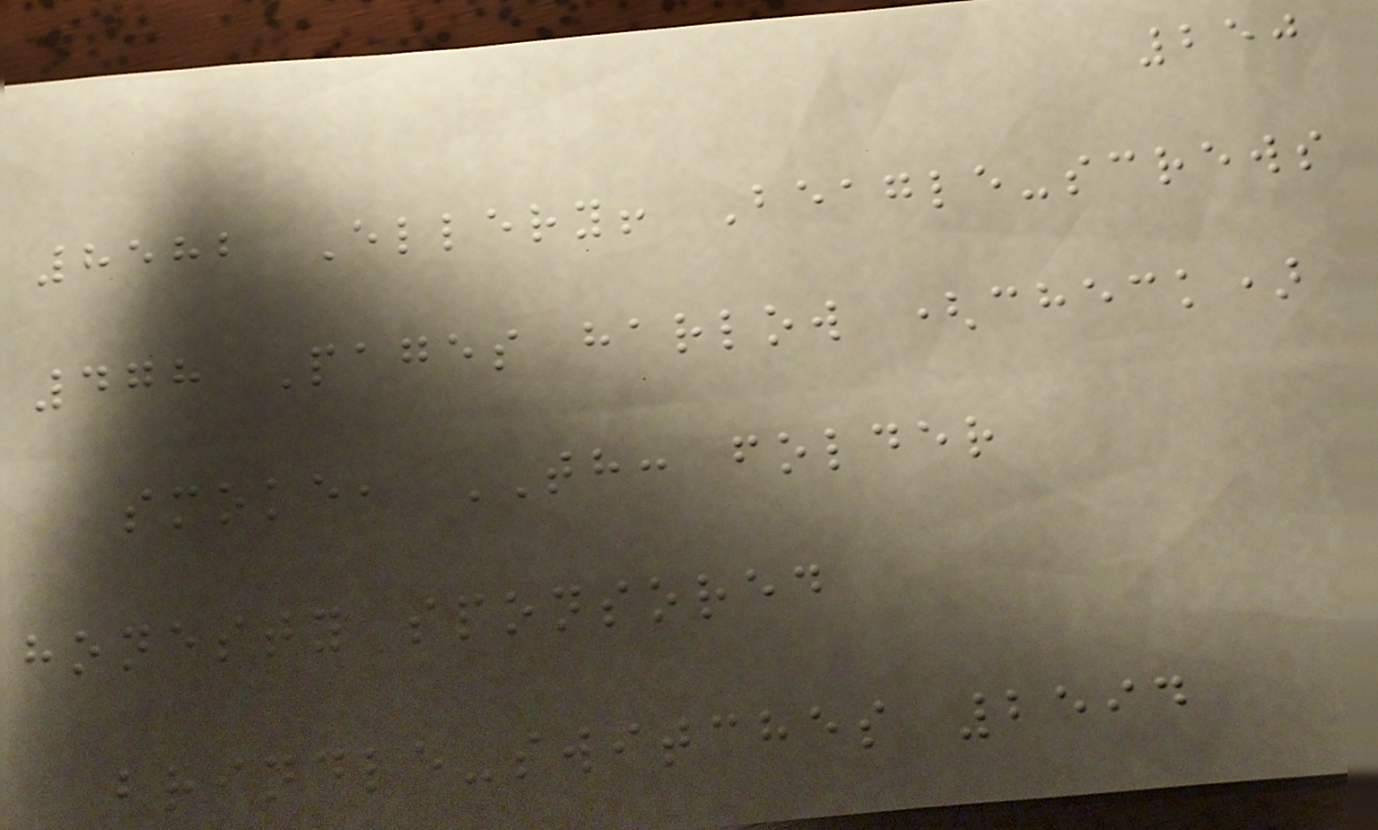250
8582 Ellery! Beagle-screws
478 Pages harlow (check)
smoke, TH: folder
honesty sponsored
brindle-switches 2594
